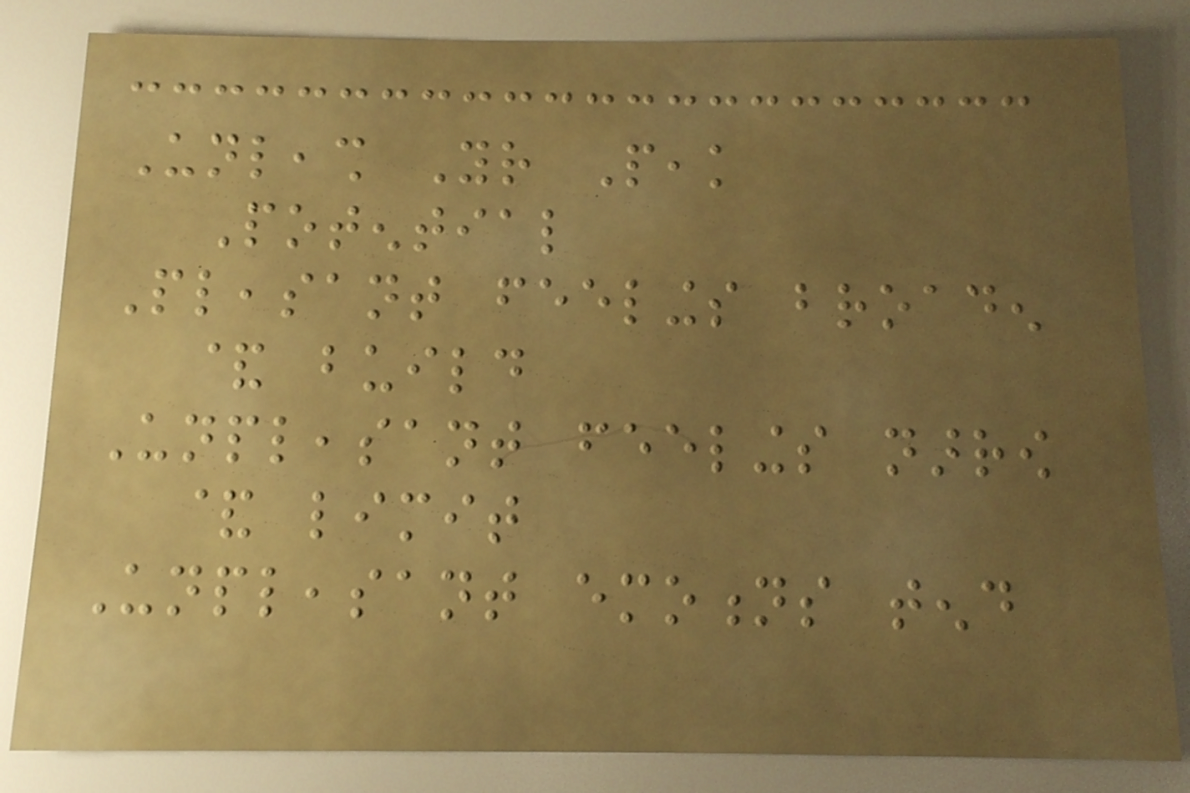Unleash Your Peak
Potential
Pleasant feelings broaden
& build
Unpleasant feelings narrow
& limit
Unpleasant emotions tend
